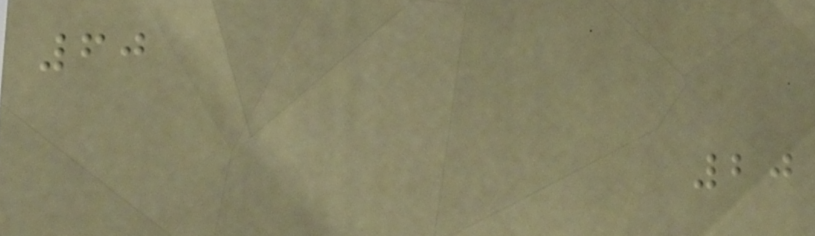60
20
